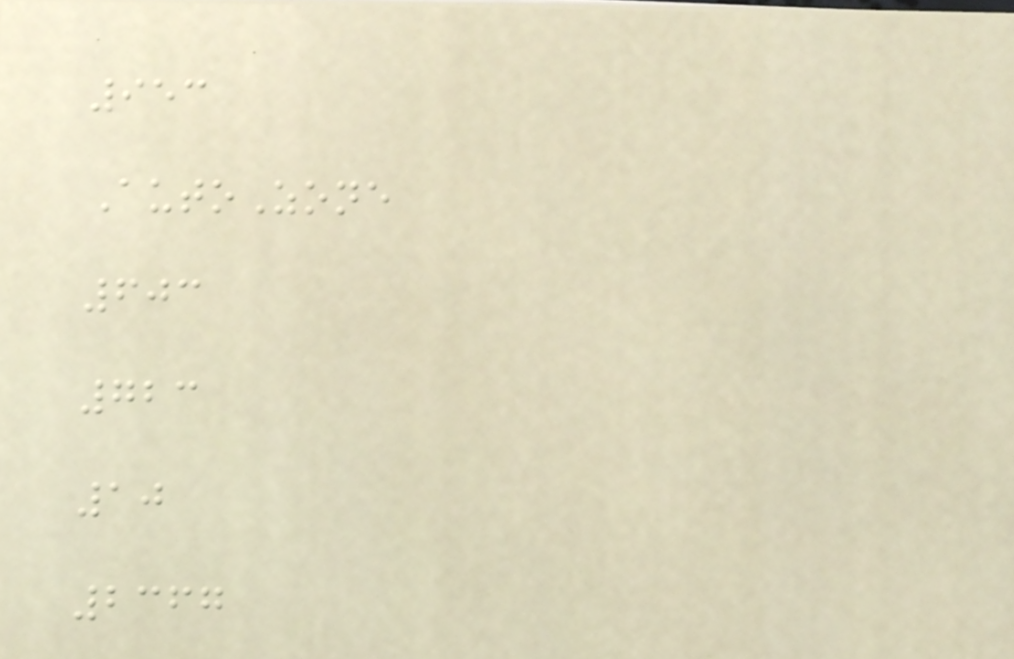953
AutoZone
603
723
10
2367
